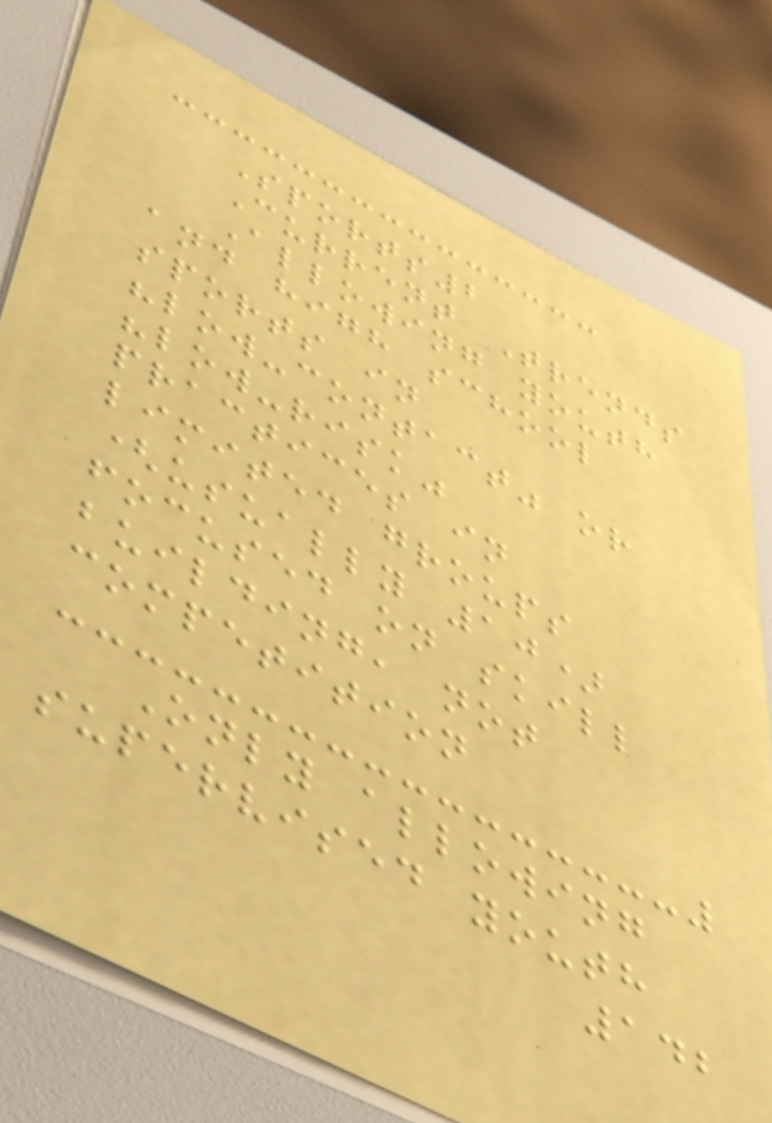Sports2
Current Trends
Allowing youth
and high school
sports in
"low-contact" or
"low-risk"
practices in
limited groups
(usually 10)
focused on skill
building, not
competition
Only allowing
supervised youth
142
